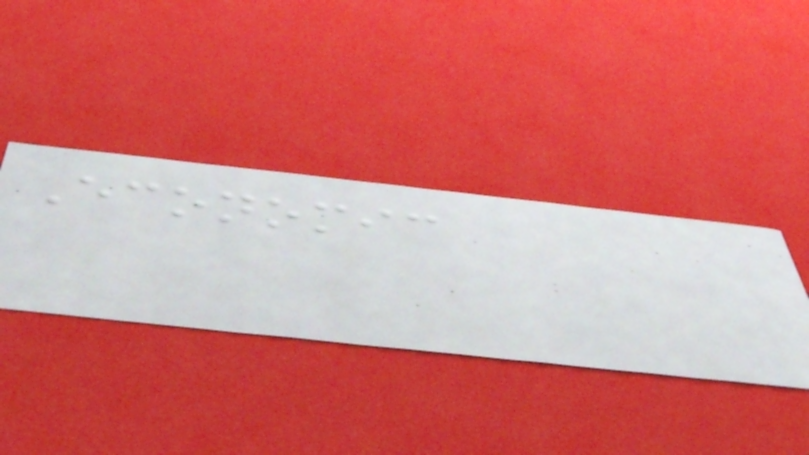Economic
